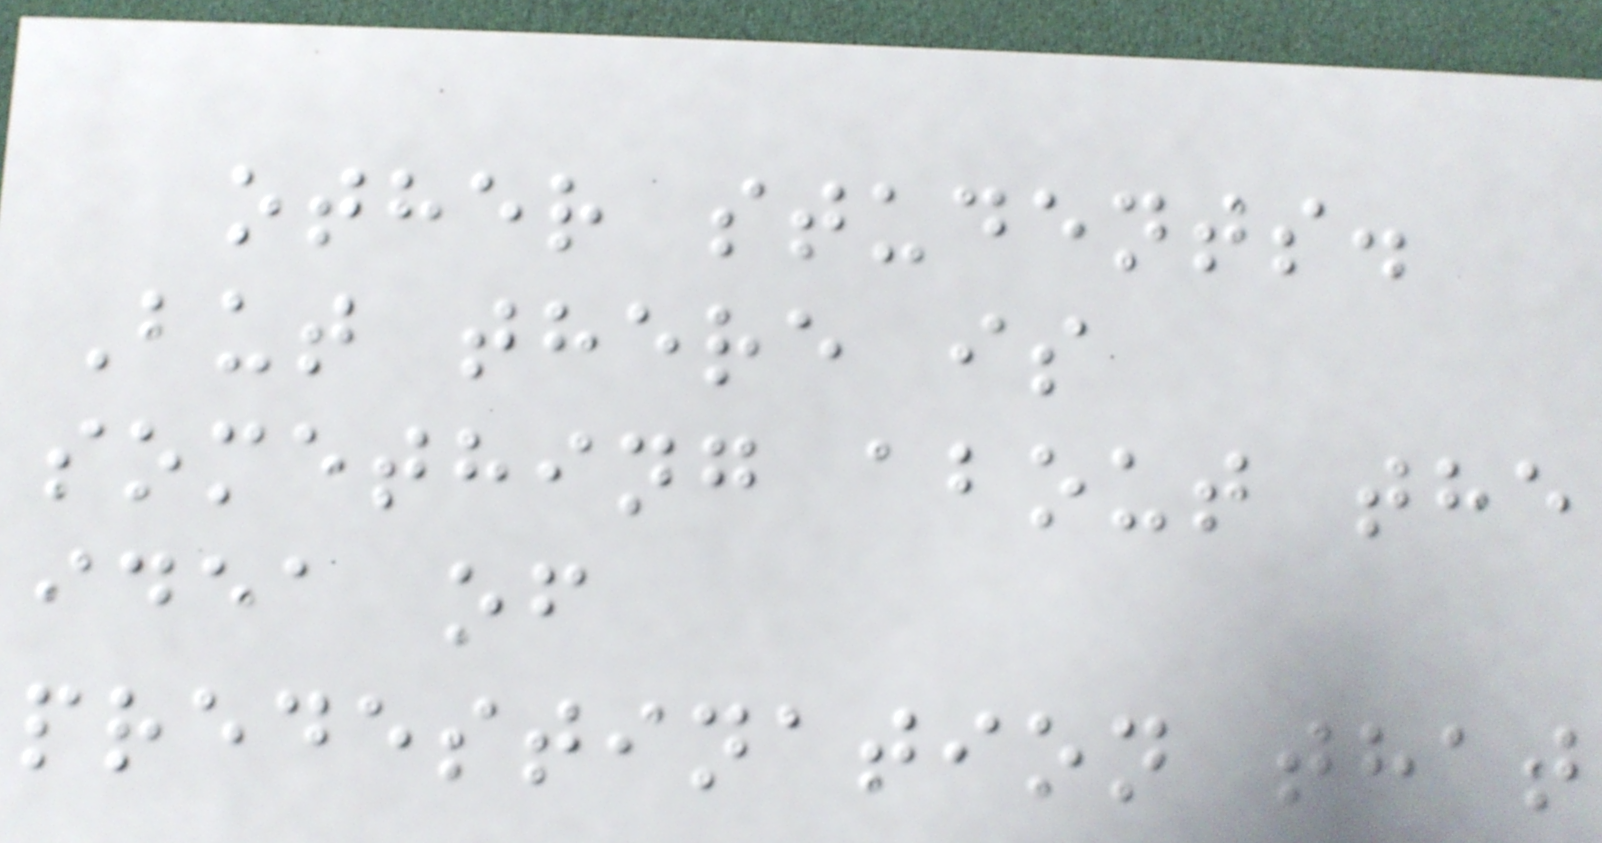other students.
But there is
something about the
idea of
predestination that
